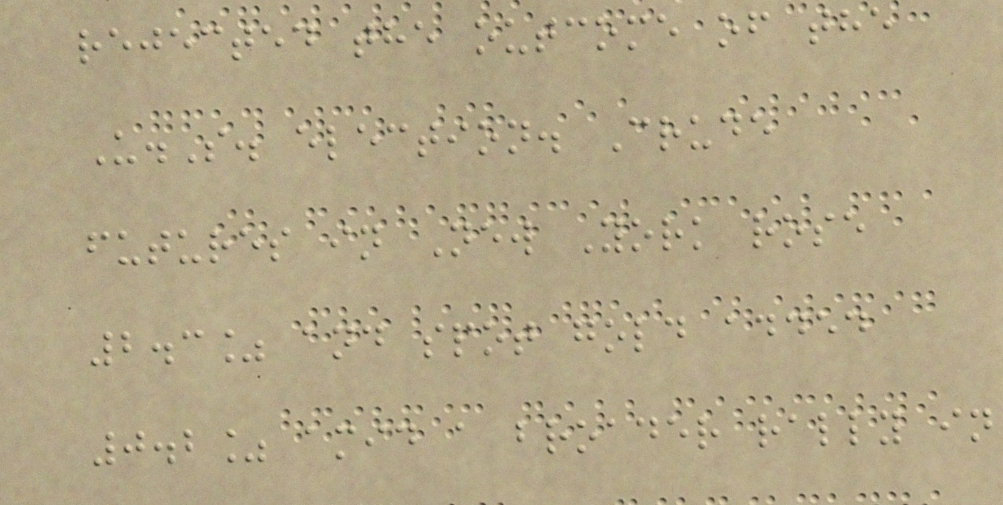rejected the outcome of the
U.S. election. Crude
futures in New York rose
2.3% and spot gold added
0.2% amid a broader rally in
